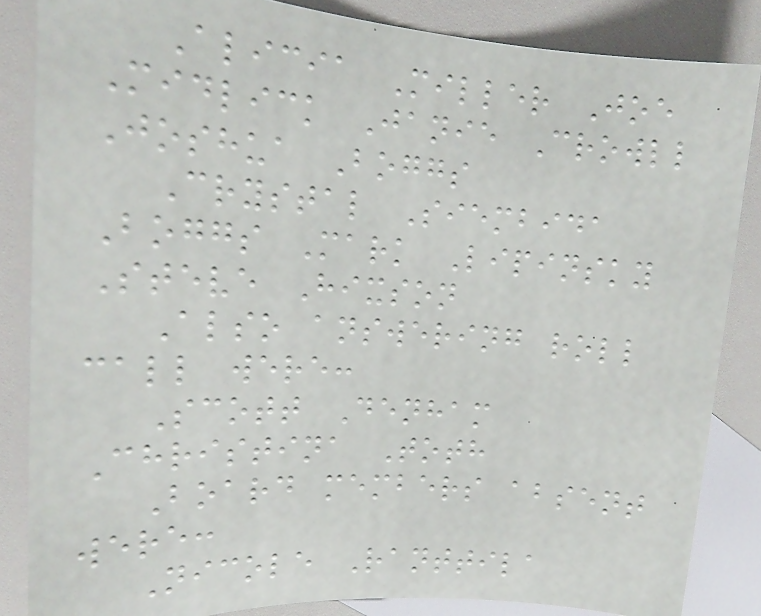Alicia Miller Joe
Midlick Janie Crowll
Joshua Boggs
Crystal Siembida
Boggs Mark Lipinsky
Steve Hixson
Also answering roll
call were:
Scott Denham
Christina Toth
Board members absent
were:
Nicole Ranttila
